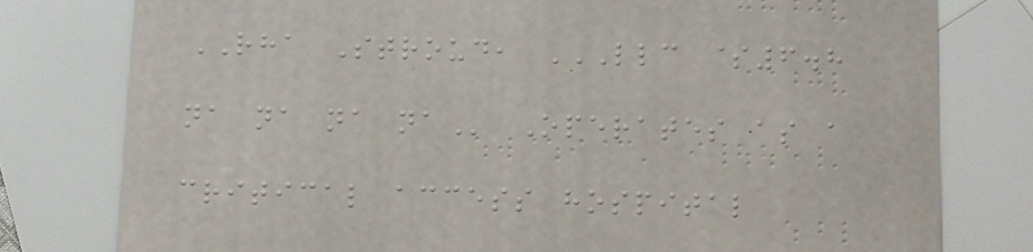RHA Stroud, LLC $6.8
NA NA NA NA Operates as a
critical access hospital
